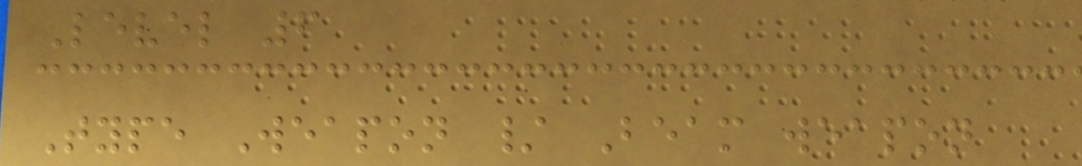Level 6
Type Weapon / Beam weapon
